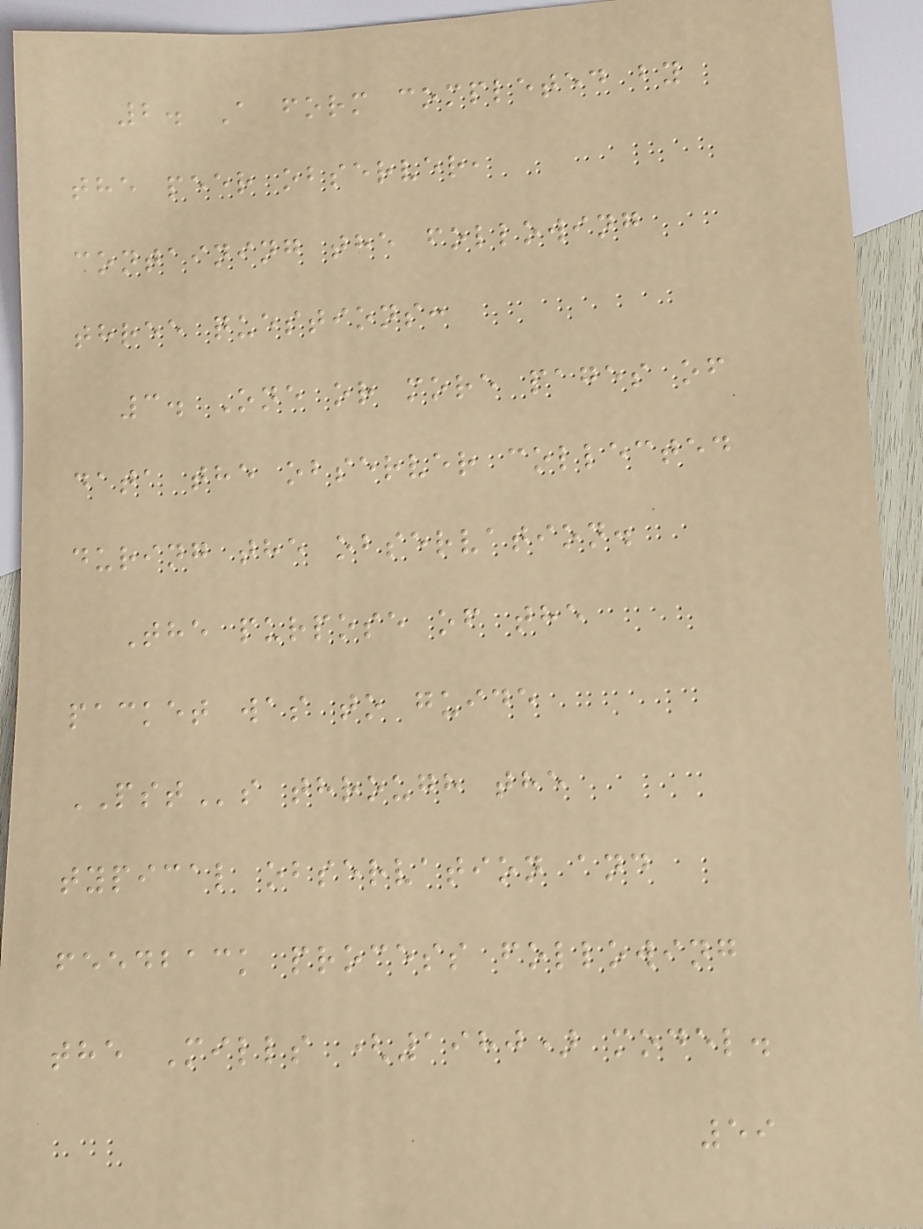2. A form completed by
the peer observer,
containing the following
three questions:
3. One or more pages of
data the observer collected
during the observation.
The purpose of the
packet was to guide
PSTs through the
typical observation and
feedback process following
the Mills (1980) model.
59
